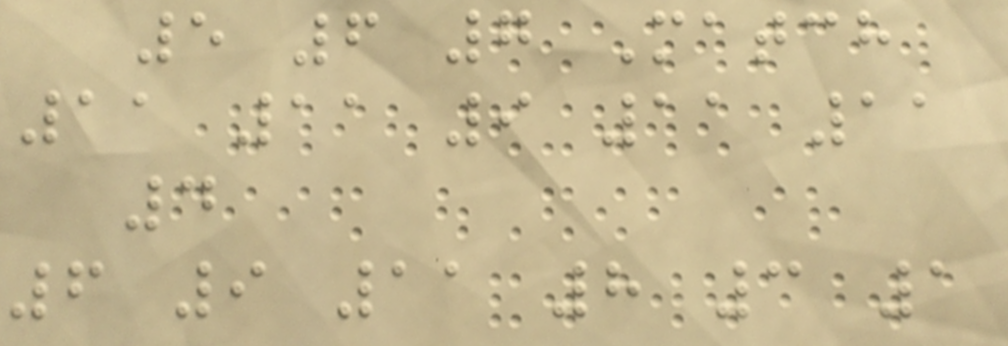5 6 7 Match
11 11 9 11 11
4
6 9 11 8 3 1
